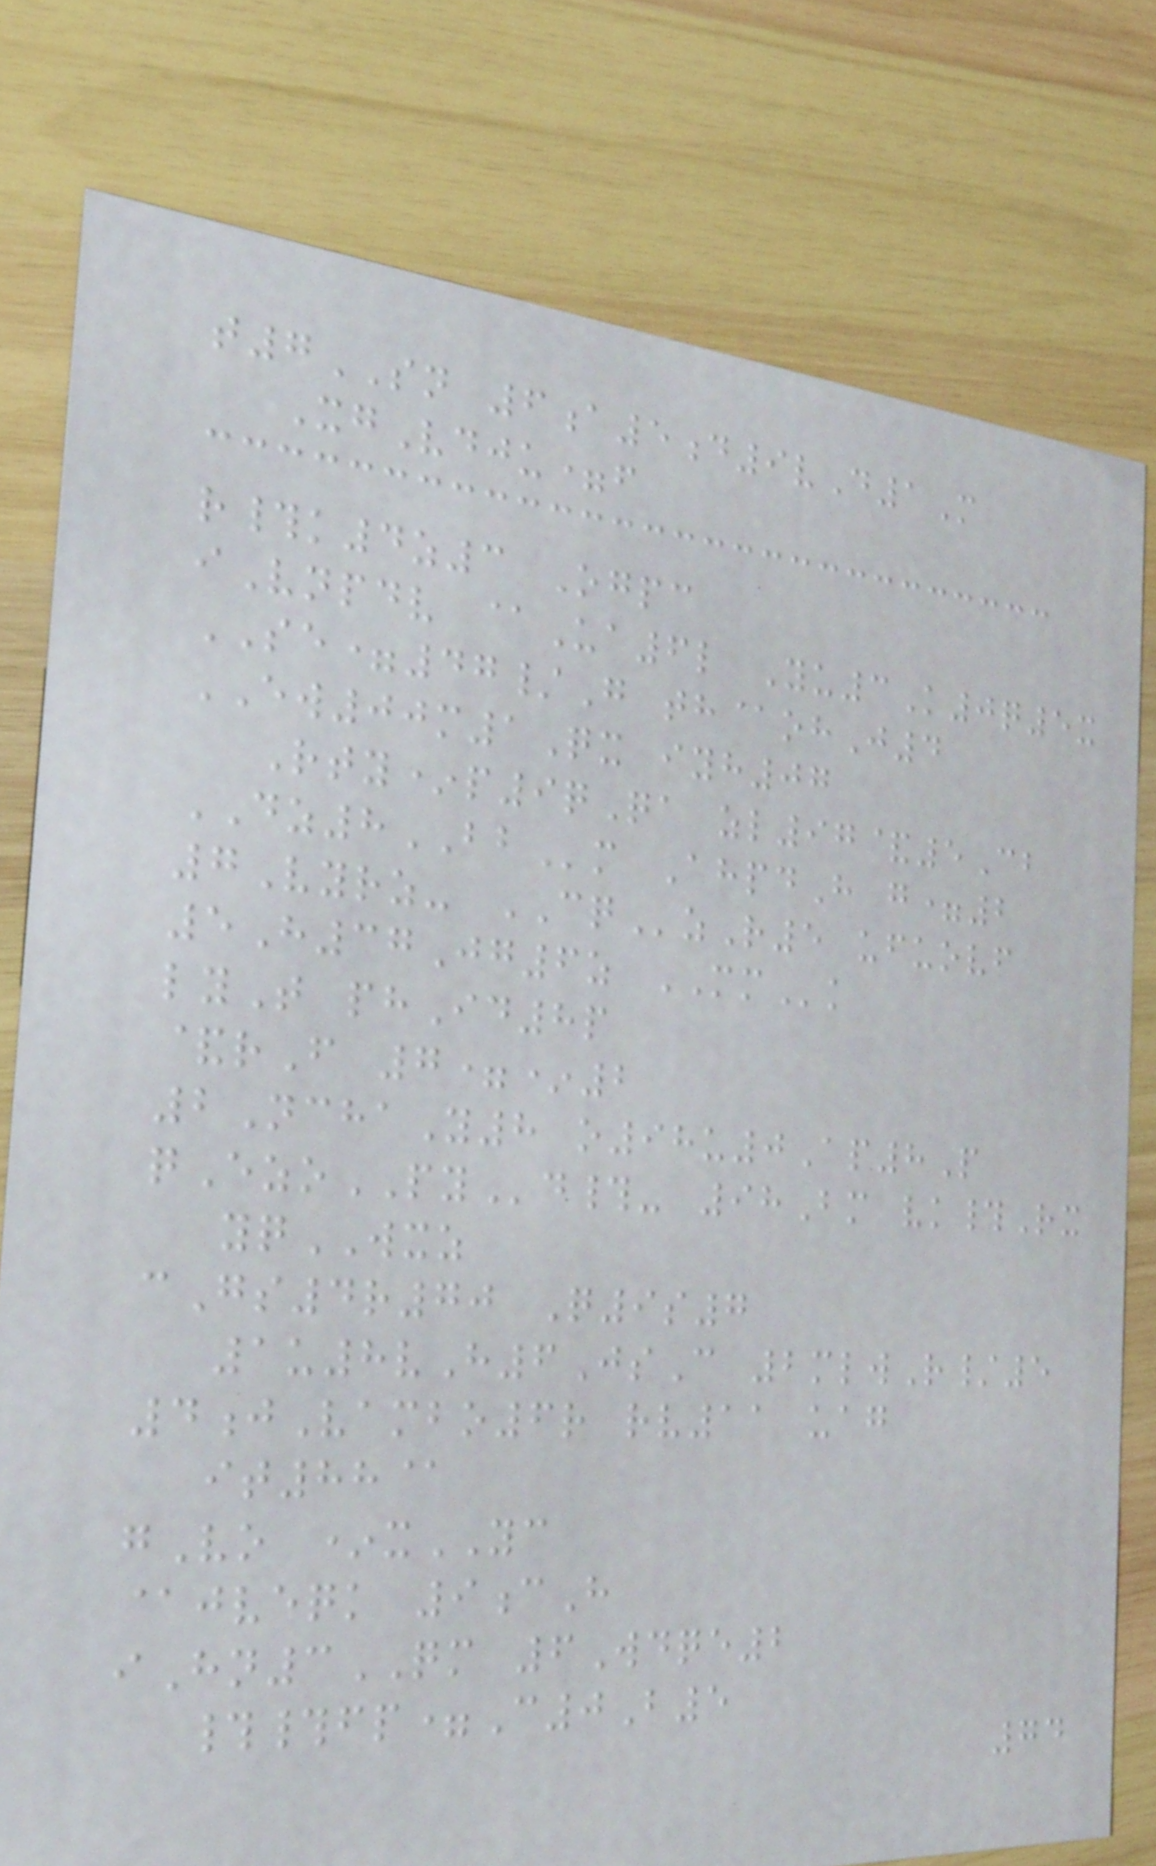t7SN 6a5d9vD1M
XgVdju=f
r#k4z3 Ogpc
iVnpdv @Ua6l Yu3K0q5x
SE=47/G th@ohJ4
EW00m1Qx iyh07
Rty*p9qQa zl97&5Cb
DZ8BBm AhpdH g=2
7Vyrz- CQzR5 ufuovf
5H37Jg6z MMk
lyT phId8p
&rF 7=*2
2NchaY8 o98u0Ap8P
qEzoPYd#- 98Bm vk#Rx
yqWXZ
cGs4r70 Q9s7
1u8vH6JsC 2mlwR/5
4jVambo6r rv11 uag
it88@
gVo *xYC
@jveqk 9cH
iHn3QM 6Wdqe2
##fp=C0B5
74
